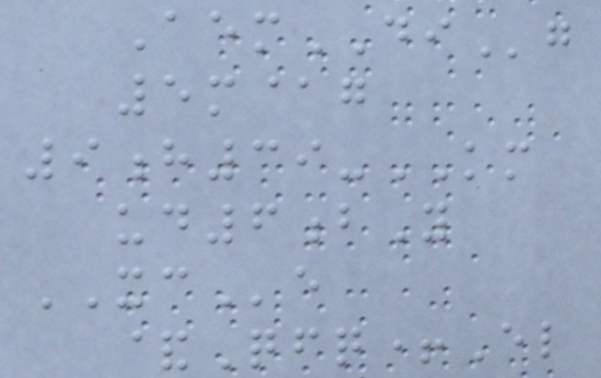AemDIg
5m@g
9h39-KM
ud6bY
XCe
&Qfq+El
